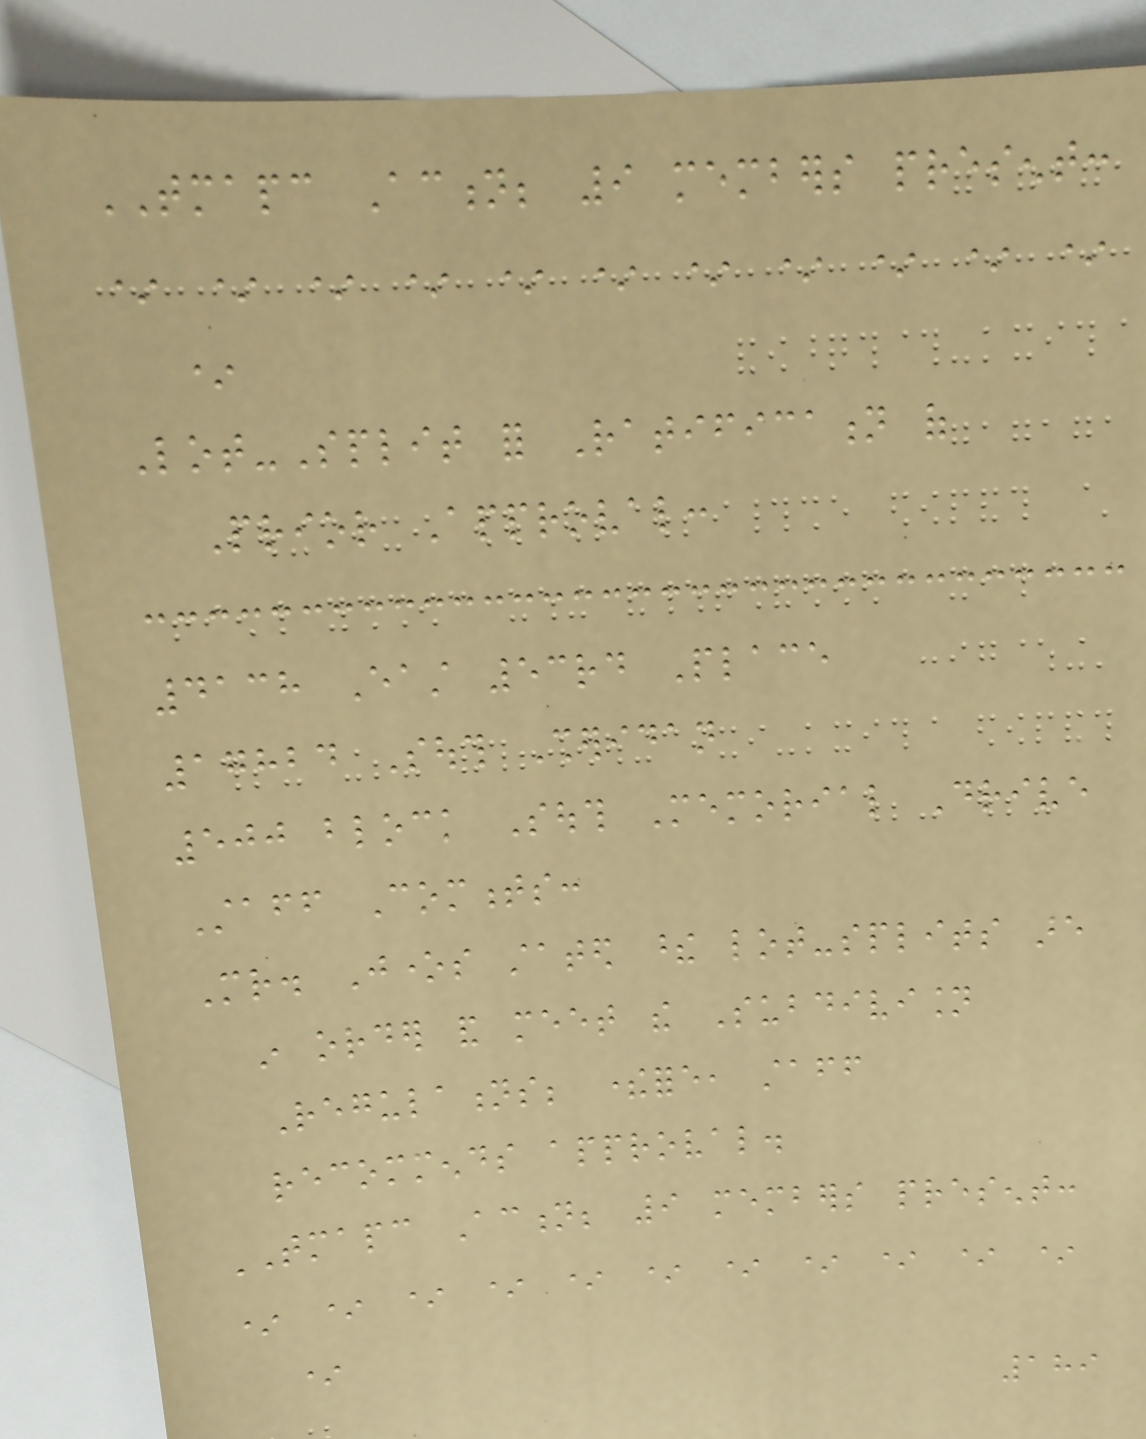TMAPC Action; 9 members present:
* * * * * * * * * * *
*
Lot-Split for Ratification of
Prior Approval:
4138 East 53rd Place
17824 South Sheridan
500 block South Memorial Drive
Staff Comments:
Mr. Jones stated these lot-splits are
in order and meet the Subdivision
Regulations; therefore, staff
recommends approval.
TMAPC Action; 9 members present:
* * * * * * * * * * *
*
189
